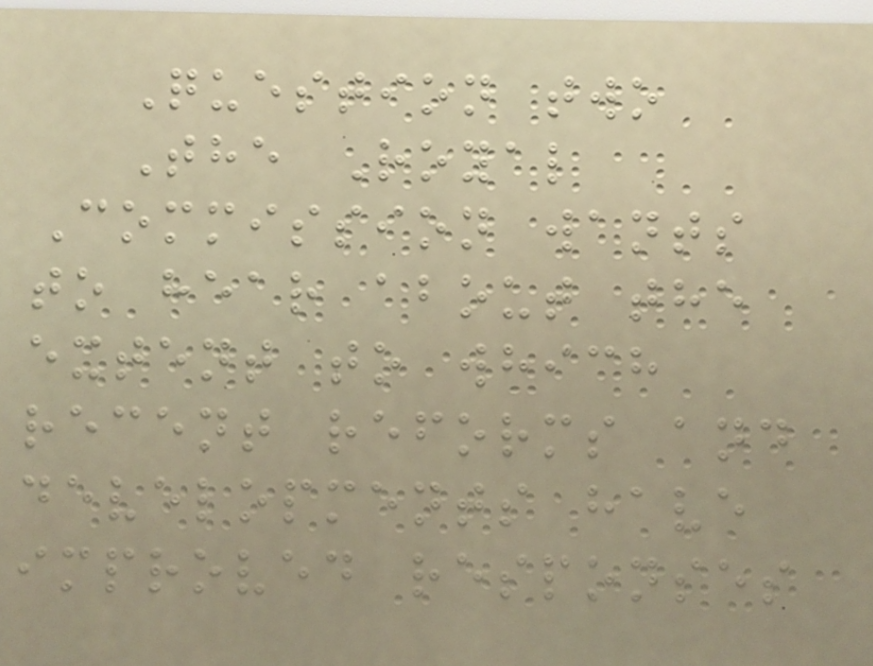Question two
The Royal
Commission wants
to hear about the
extent to which
recent reforms and
developments have
improved responses
